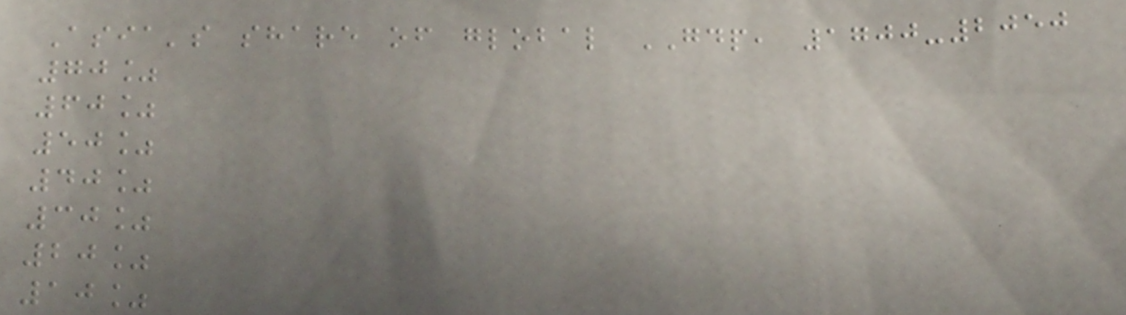Asia's share of global GDP, 1700-2050
70%
60%
50%
40%
30%
20%
10%
